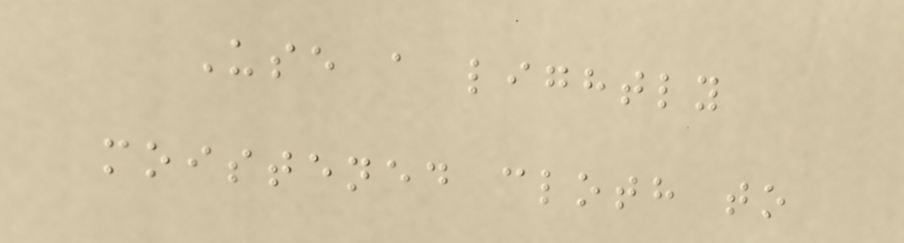Use a lightly
moistened cloth to
